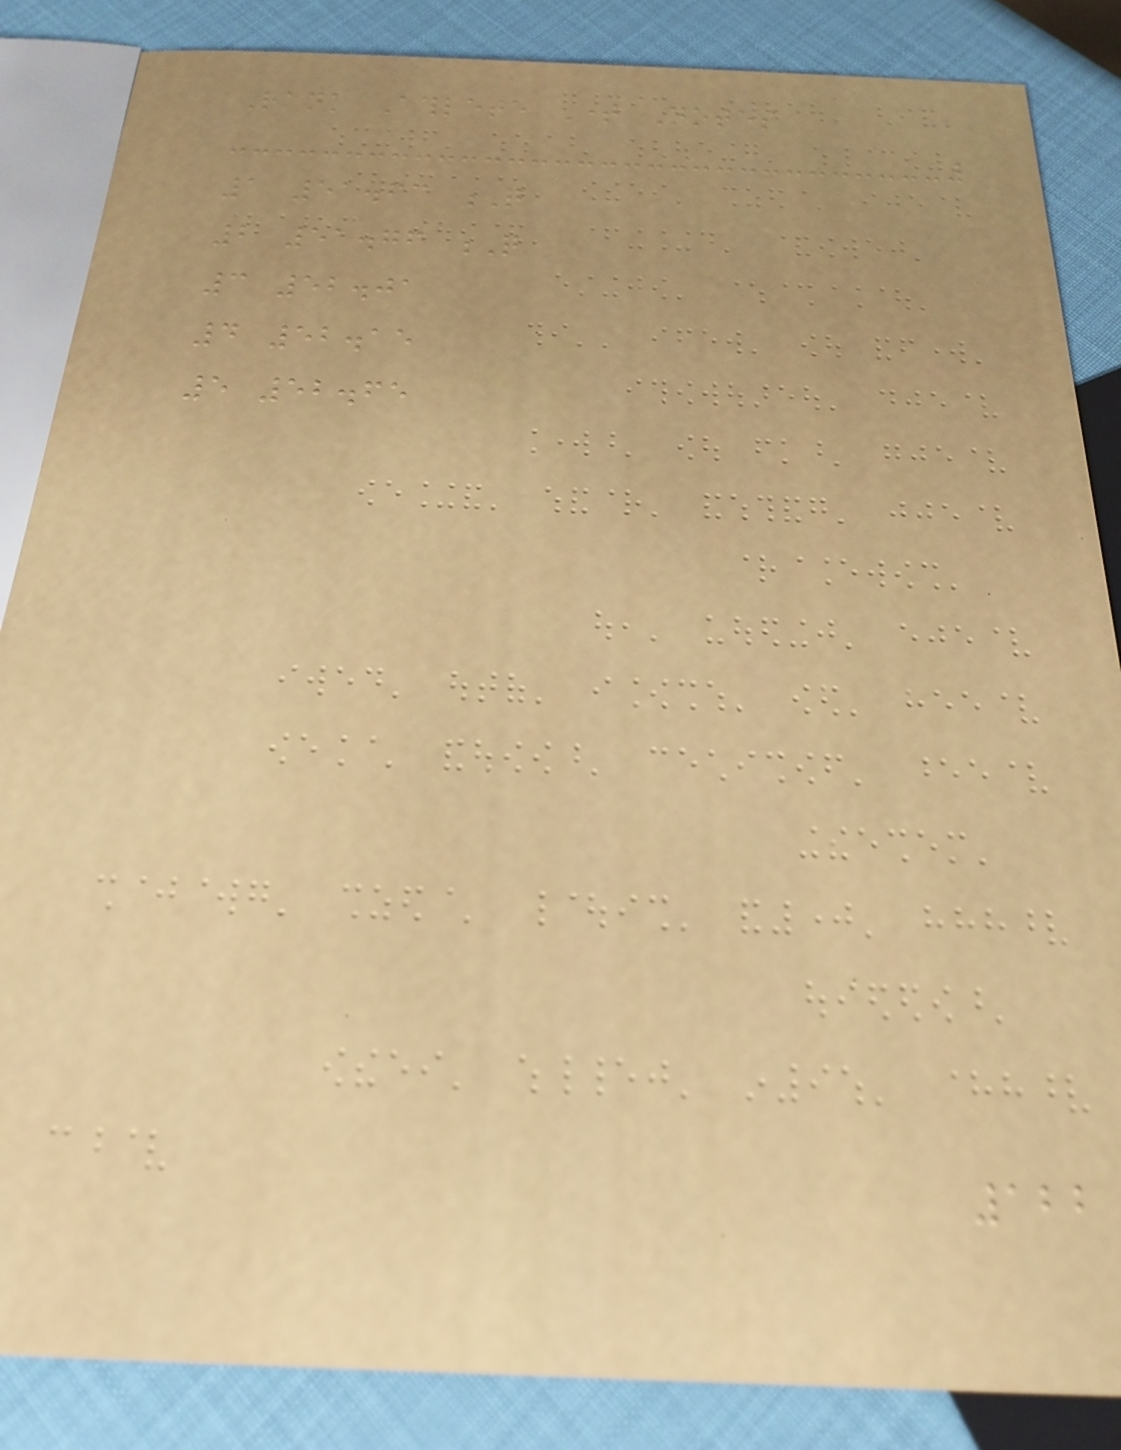Rank Athlete Time Notes
1 51.63 Q
2 51.76 Q
3 52.01
4 52.15
5 52.65
122
